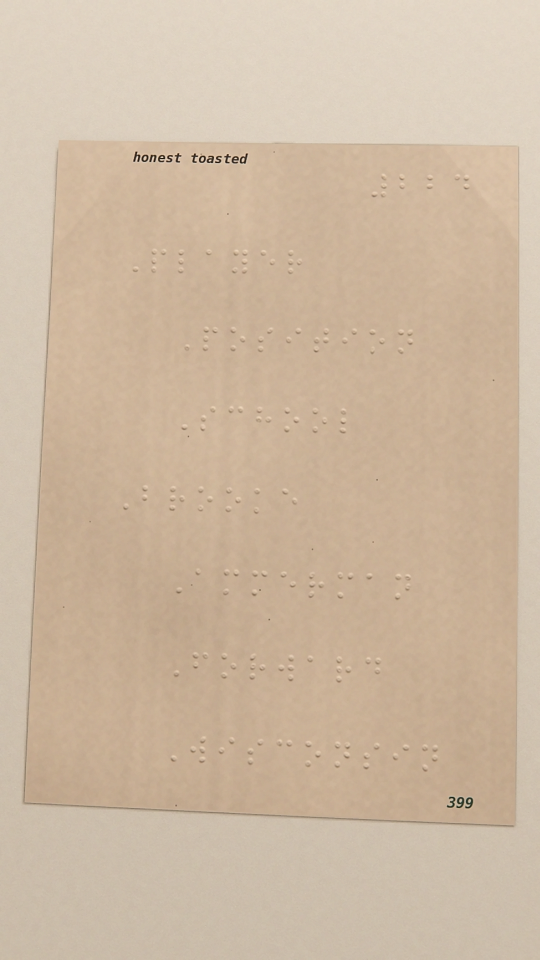224
Player
Position
School
Brooke
Ammerman
Forward
Wisconsin
